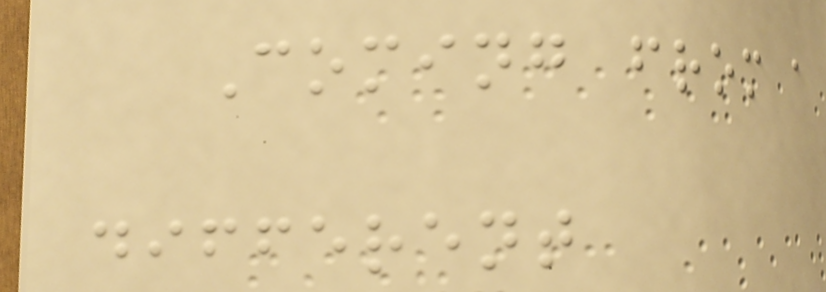Coming from a
different
